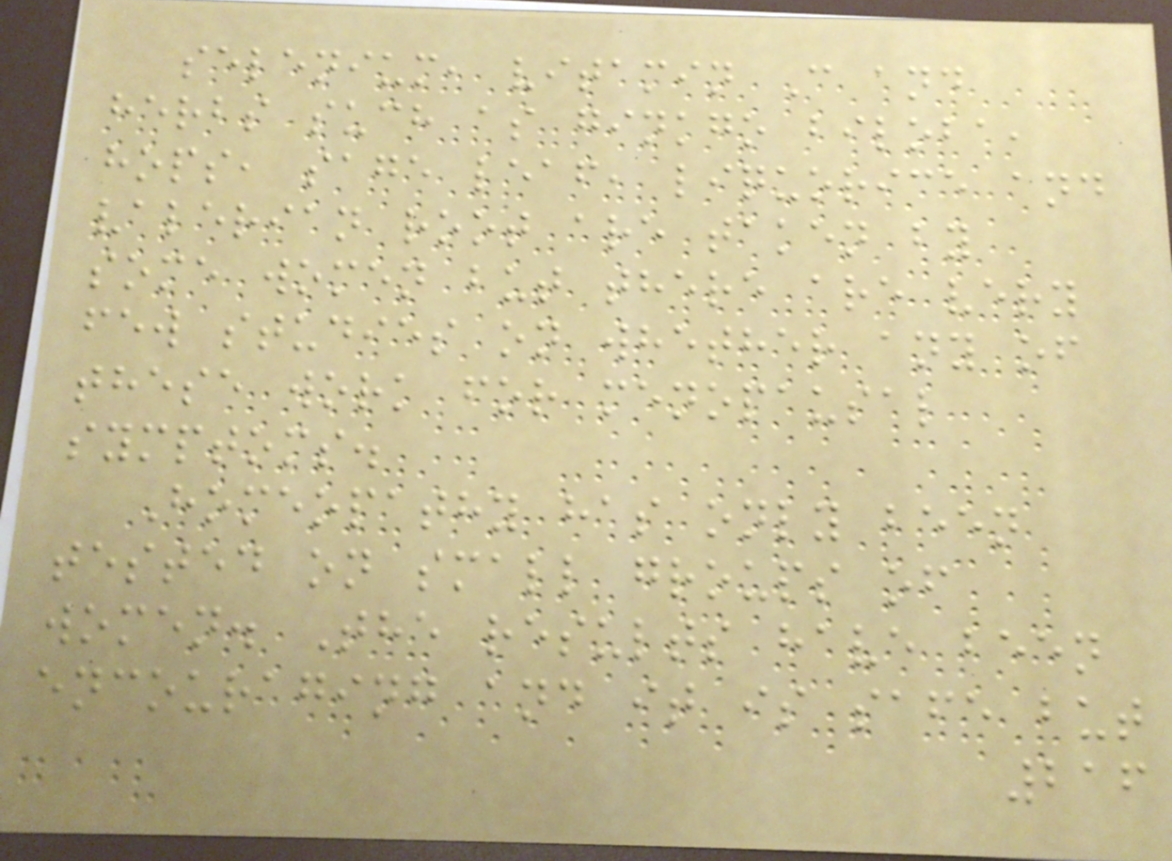selenium, vitamin C and
herbs such as ginkgo biloba,
hops, sage leaf, liquorice and
valerian root are taken by
some women but there are very
few studies on whether any of
these work for menopausal
symptoms.
Homeopathy has only been
tested on small groups of
women. The results have been
encouraging and it is safe but
216
